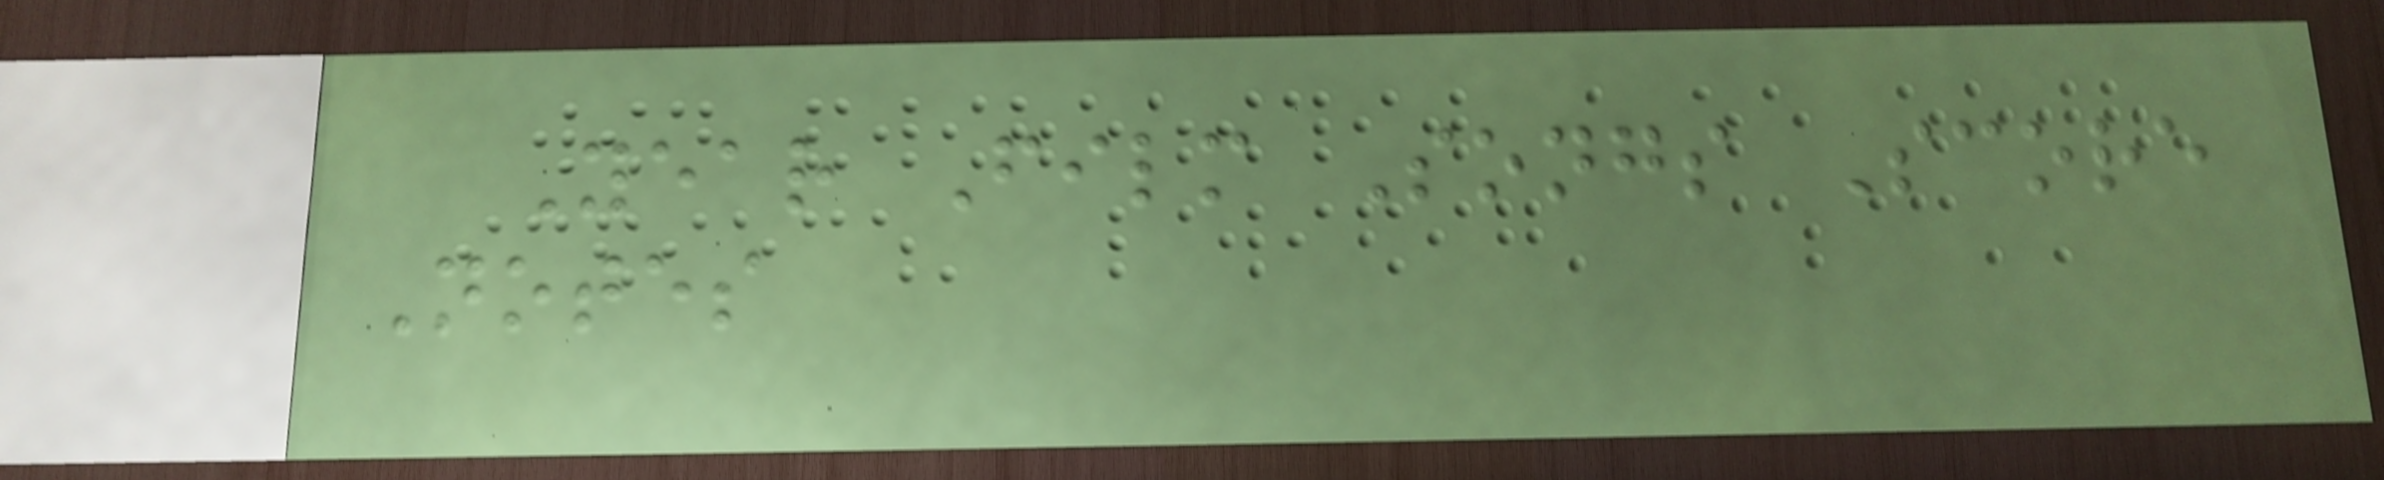Year Film Songs Score
Notes
